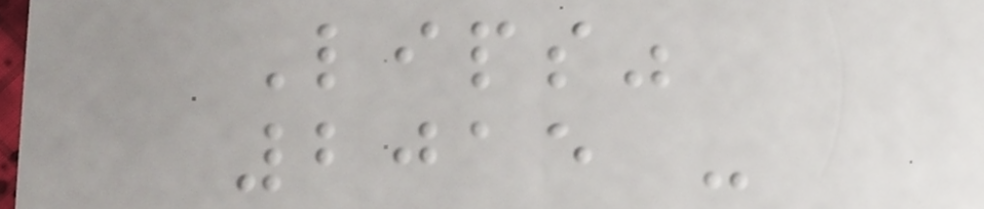Lips"
2015 -
